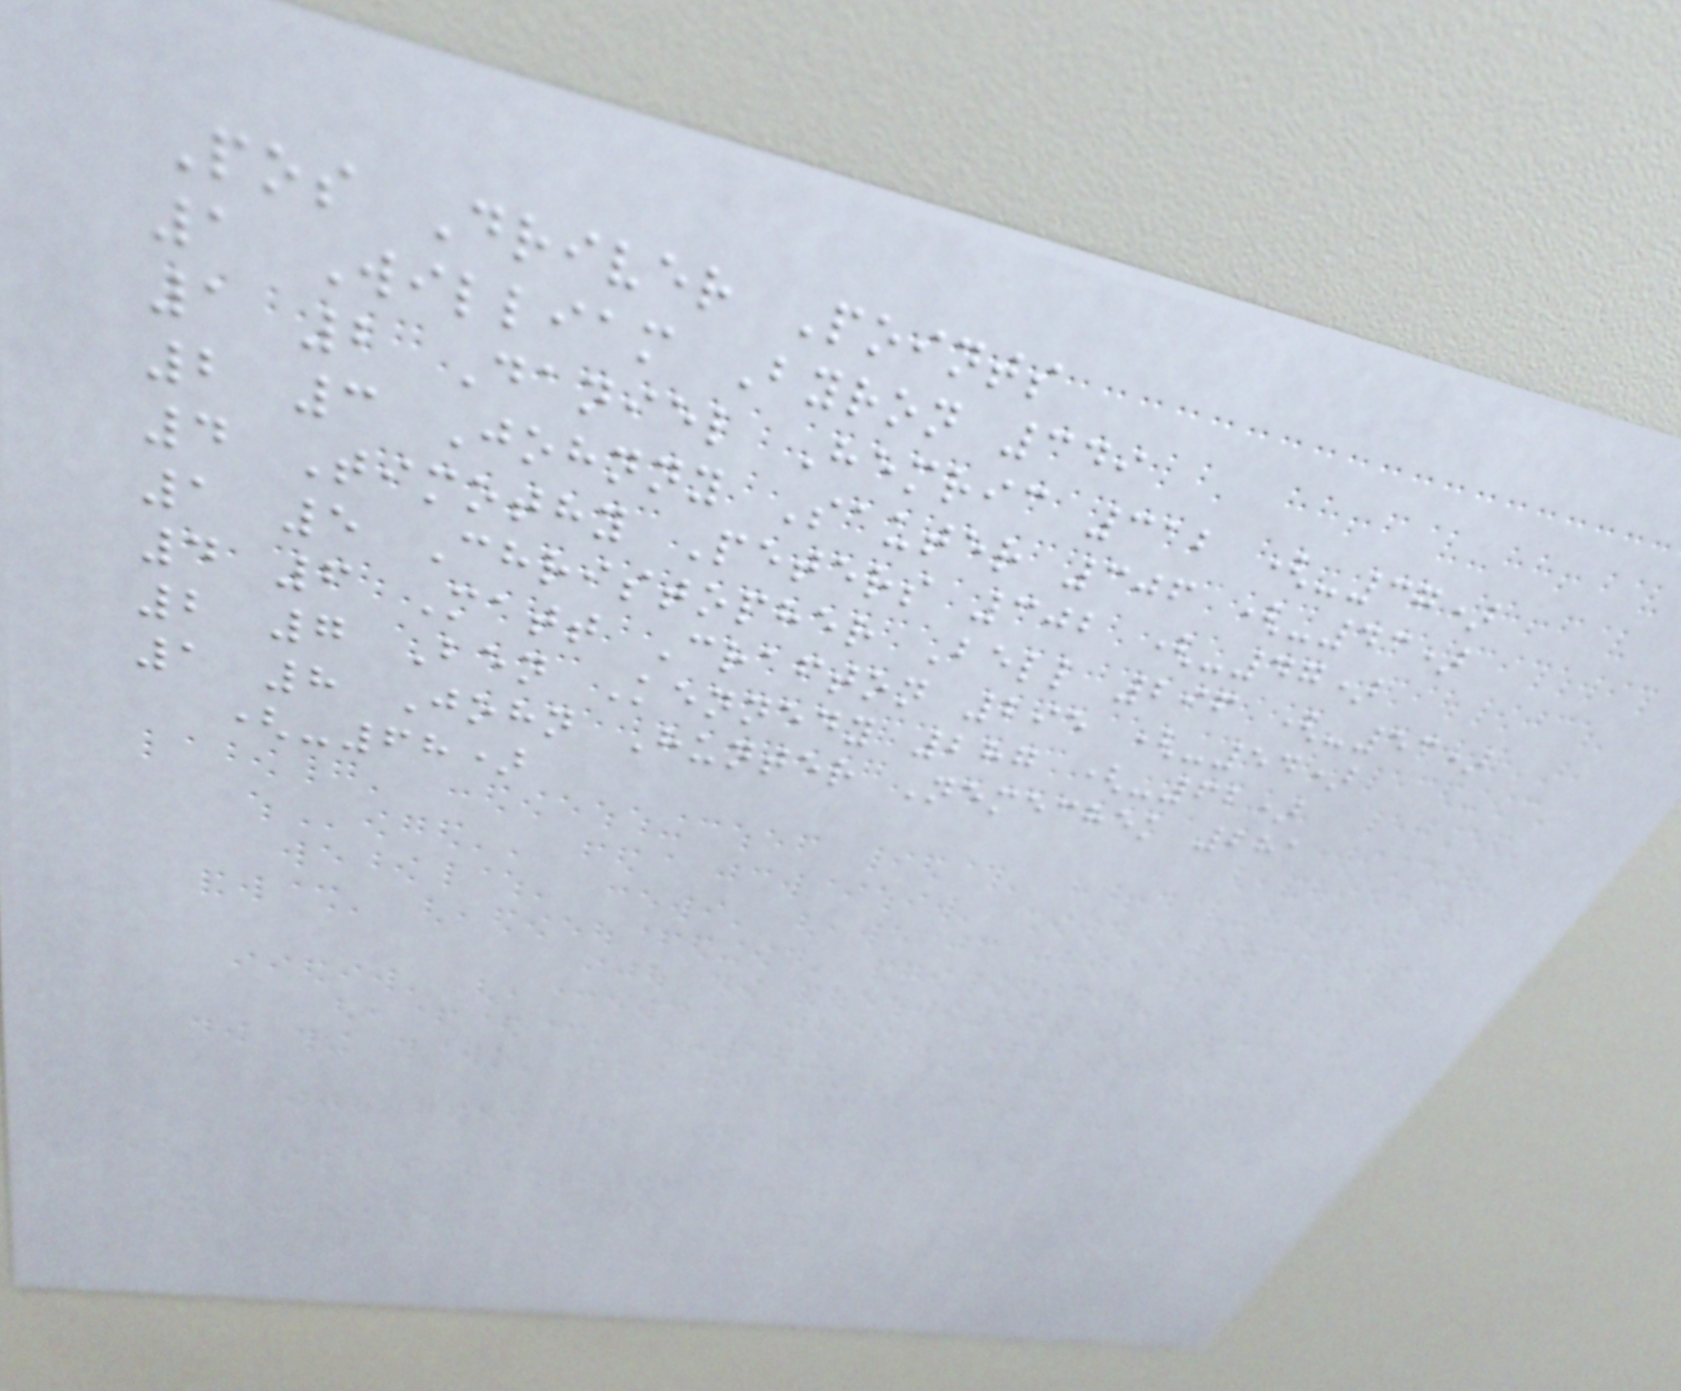Pos Driver Points
1 William Byron 349
1 2 Daniel Hemric 312 (-37)
2 3 Johnny Sauter 306 (-43)
4 Timothy Peters 302 (-47)
1 5 Christopher Bell 296 (-53)
4 6 Matt Crafton 295 (-54)
2 7 Ben Kennedy 287 (-62)
1 8 John Hunter Nemechek 281
(-68)
